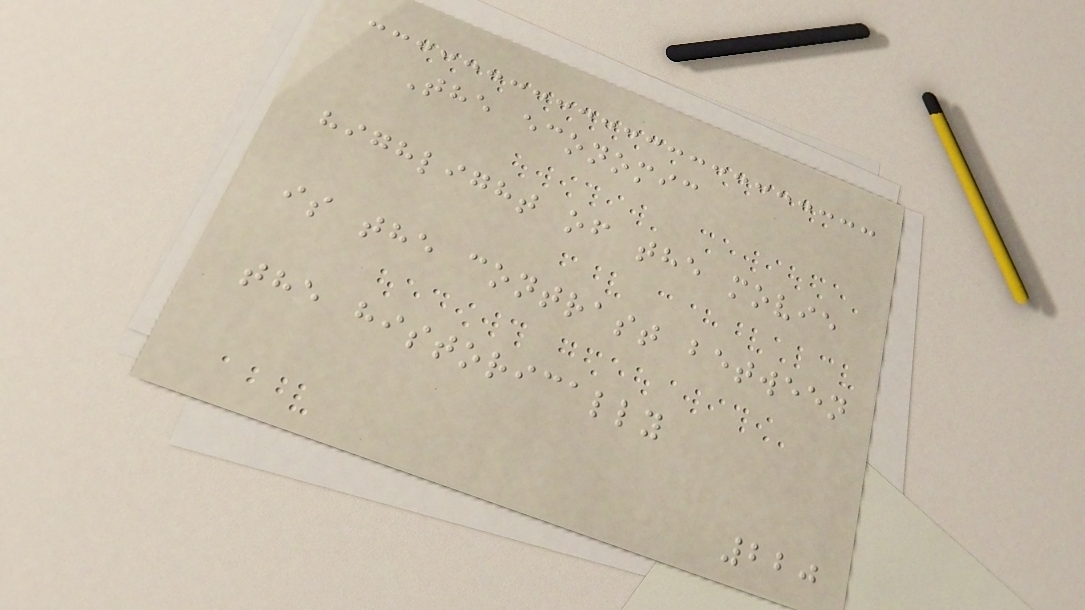The economic
highlight of the movie
is the contrast between
the historically
220
